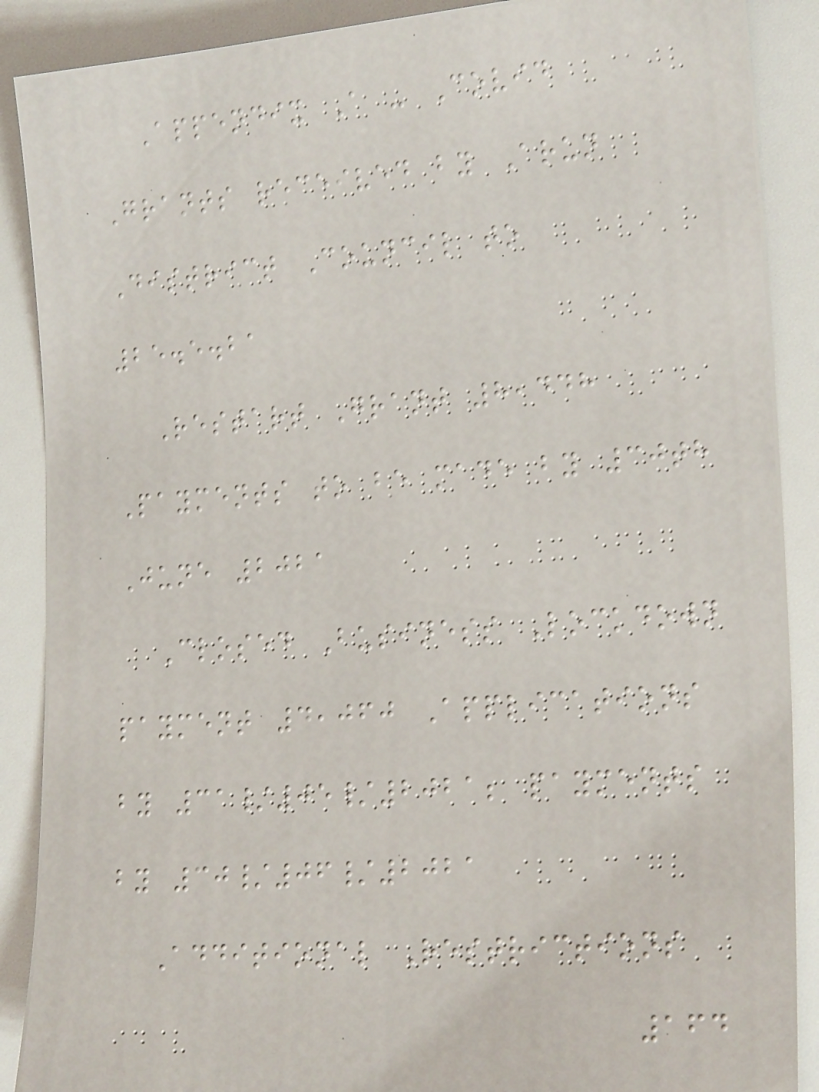Appendix A - Covid
Grants received by Arun
District Council to
25.5.21
Restart Grant 8,448
Payments to be made by 30th
June 2021
Closed Business Lockdown
payment 4,060 Applications
by 31/05/2021; payments
by 30/06/2021
Additional Restrictions
164
